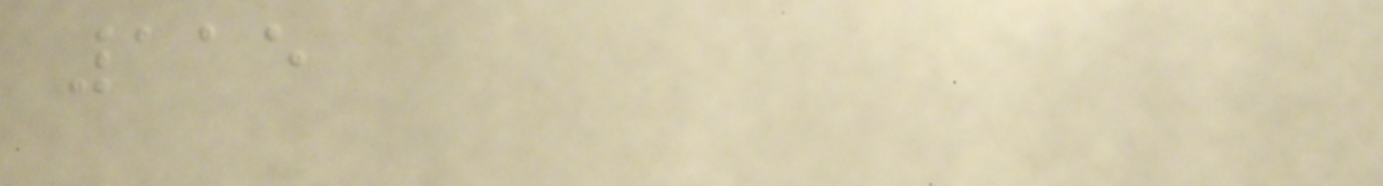115
